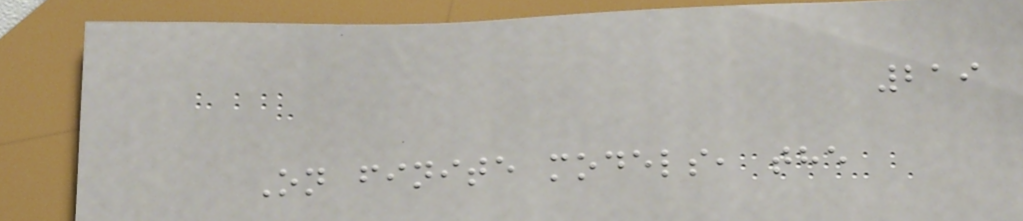219
On finite models, the
